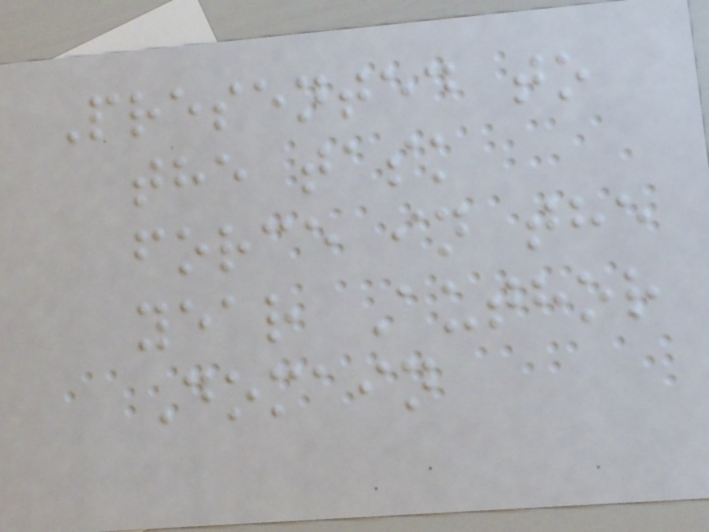Presented to
the task
force in the
year Author
Domain
